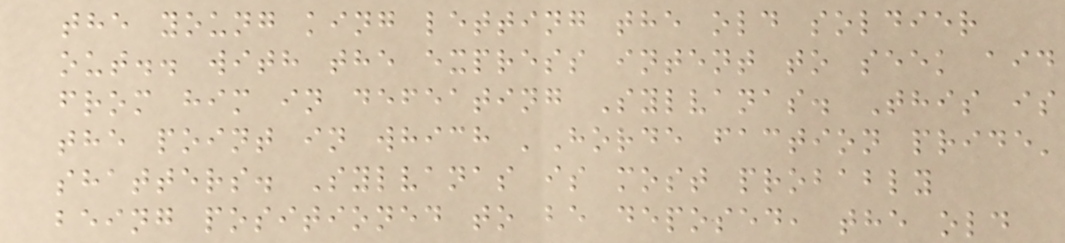the young king letting the old soldier
out.. with the express intent to seek aid
from him in defeating Sylvanas. This is
the point in which 'Horde faction pride'
shatters. Sylvanas is most probably
being positioned to be deposed, the old
